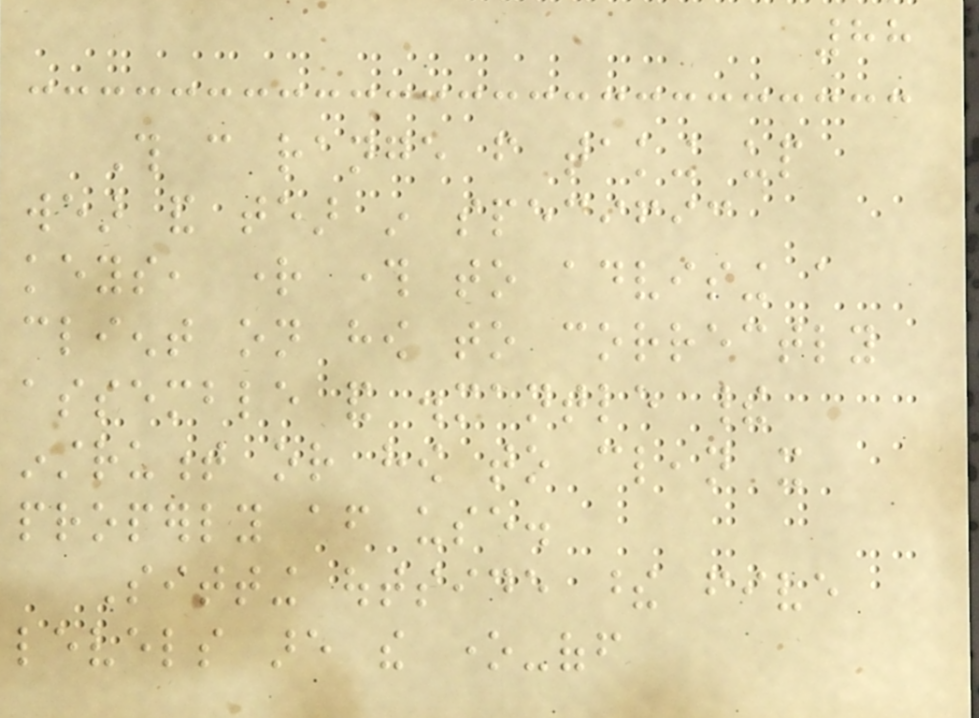88
This can range from taking up
wear and tear in specific
keys, right through to advising a
client on how to correctly
assemble and dismantle their
instrument or how to clean it
properly after use.
Sitting outside these five
levels are the one-off
